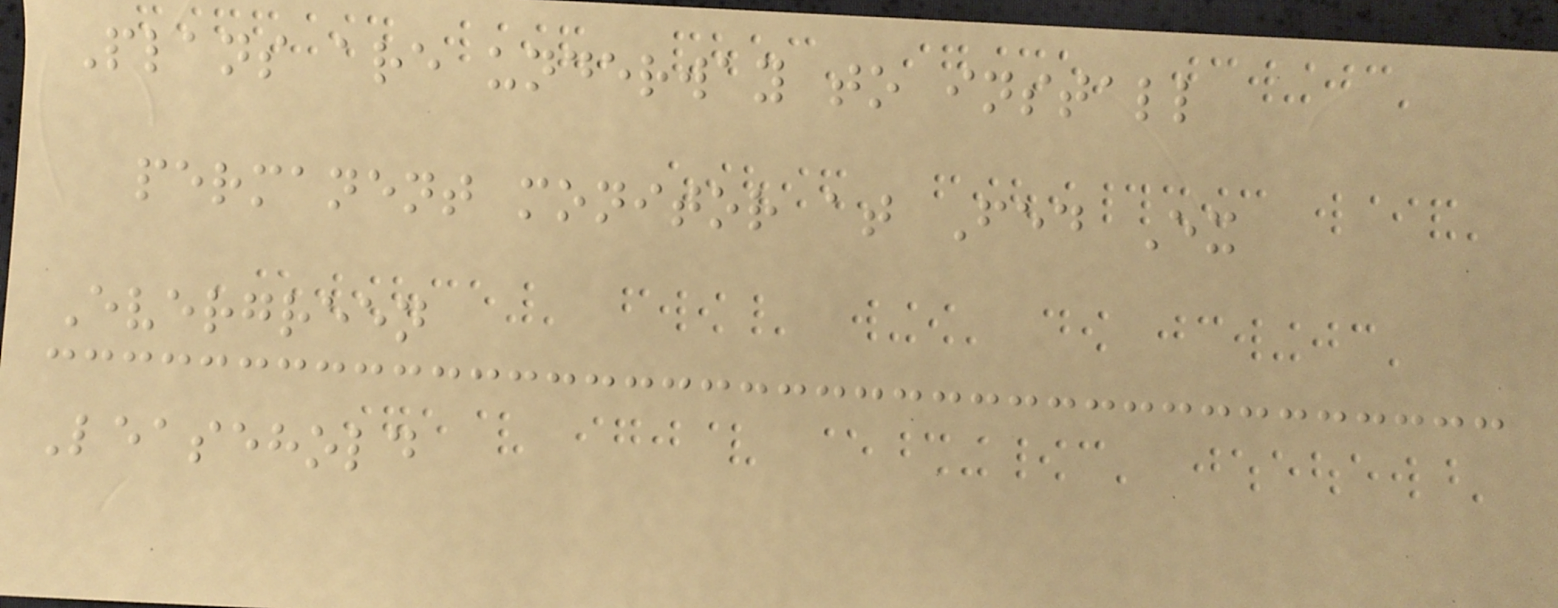Plans are underway to install
permanent monitor at Fed Ex
Evergreen
Leasehold
